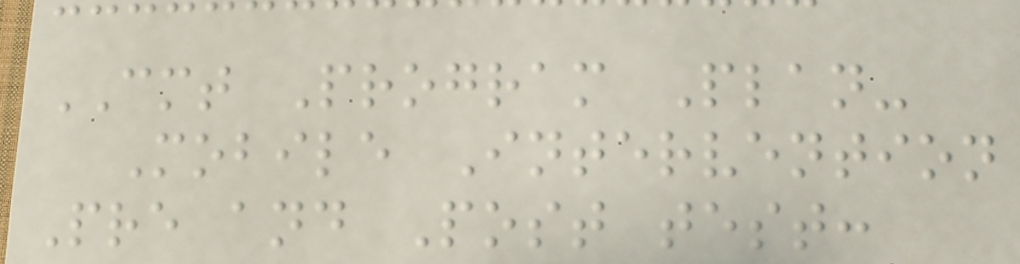CMT Program Plan-
Mobile Intervention
Pre and Post test:
